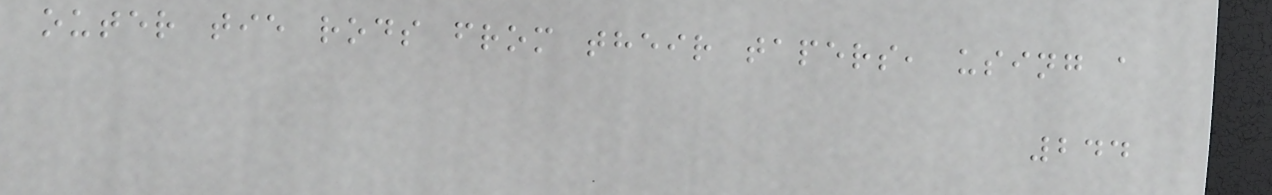outer tie rods from their tapers, using a
244
